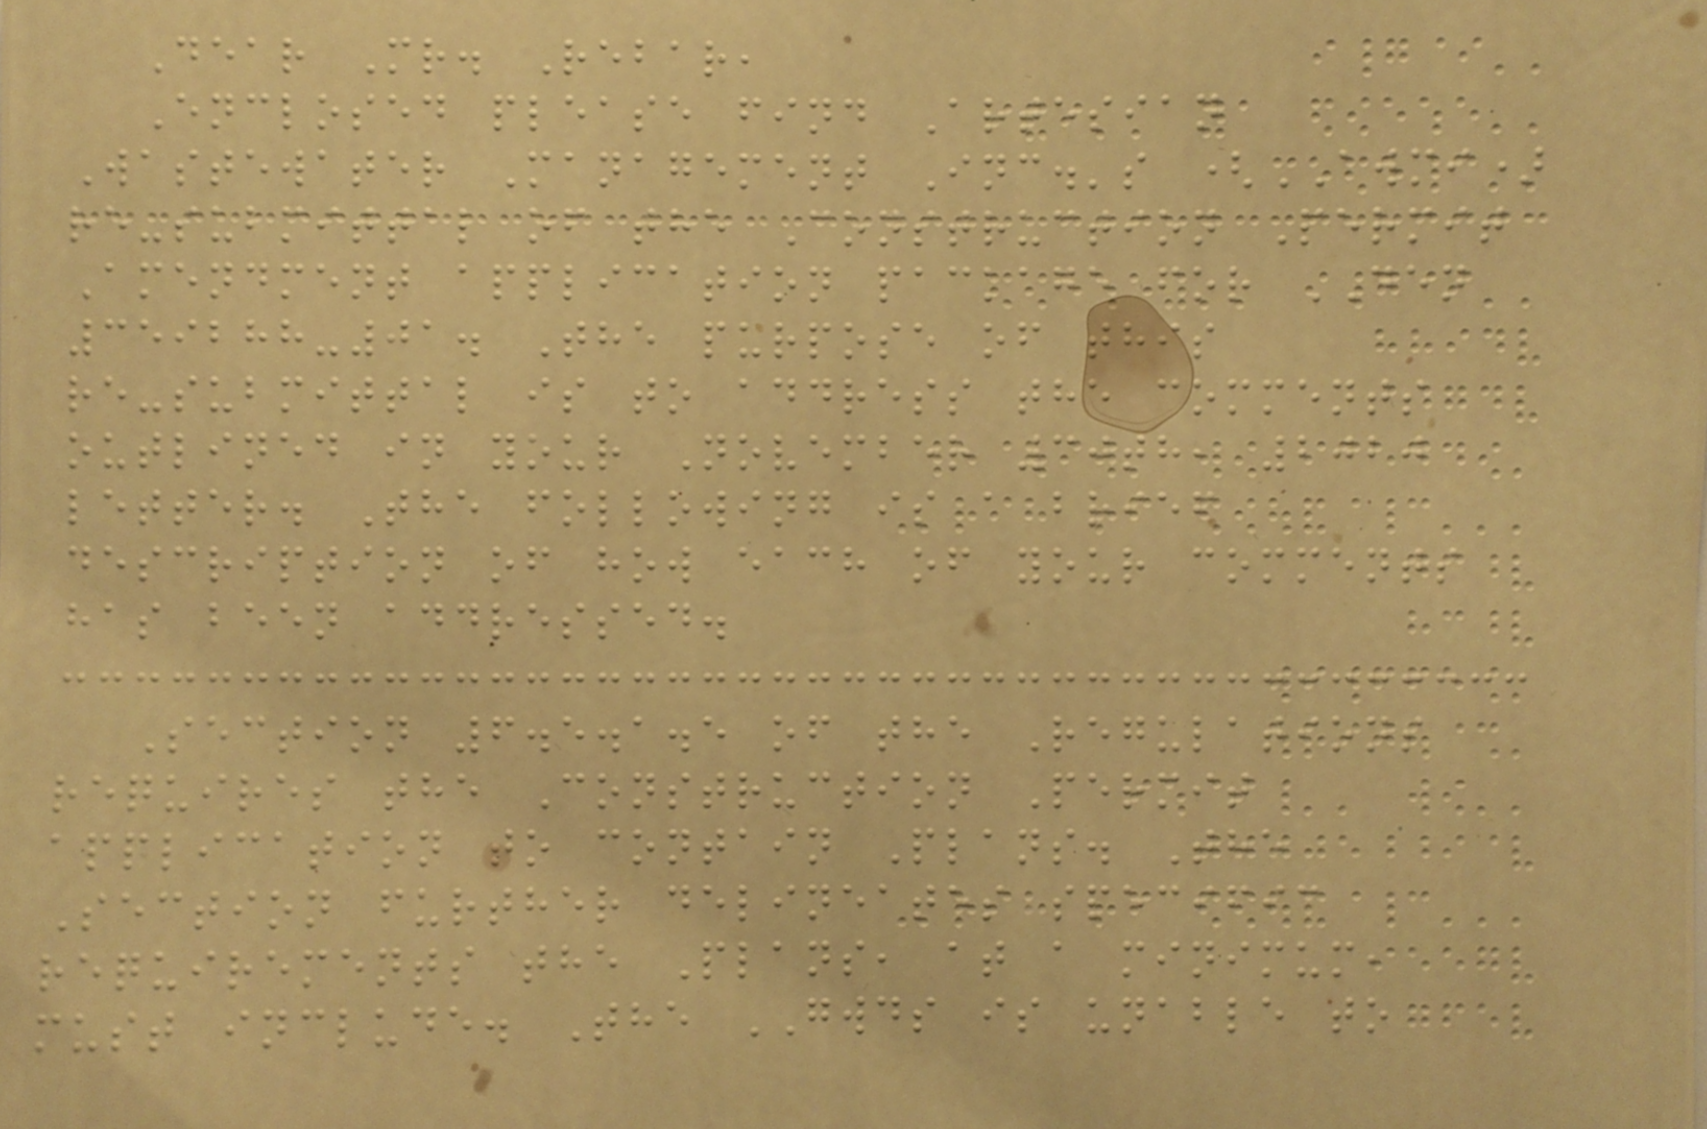Dear Mr. Rebar,
Enclosed please find Artesian
Wastewater Management Inc.'s (AWMI)
re-submittal of the Construction Permit
Amendment application package for DEN
359288-01. The purpose of this
re-submittal is to address the comments
outlined in your November 30th, 2020
letter. The following is a brief
description of how each of your comments
has been addressed.
Section 6.5.1.5 of the Regulations
requires the Construction Permit
application to contain Plans. The
Section further delineates specific
requirements the Plans, at a minimum,
must include. The GWDS is unable to
